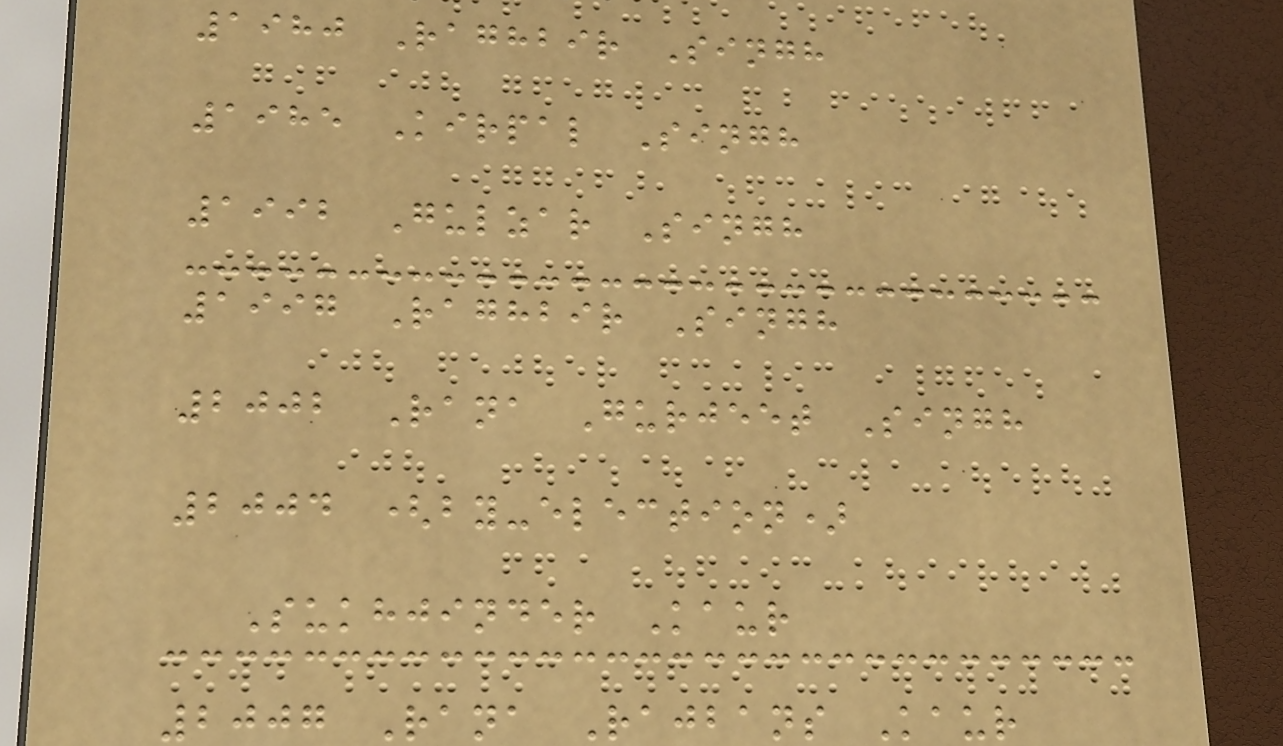1980 Raghbir Singh
1985 Kirpal Singh
1992 Gulzar Singh
1997 Raghbir Singh
2002 Rana Gurjeet Singh
2004 (by-election)
Sukhjinder Kaur
2007 Rana Rajbans Kaur
